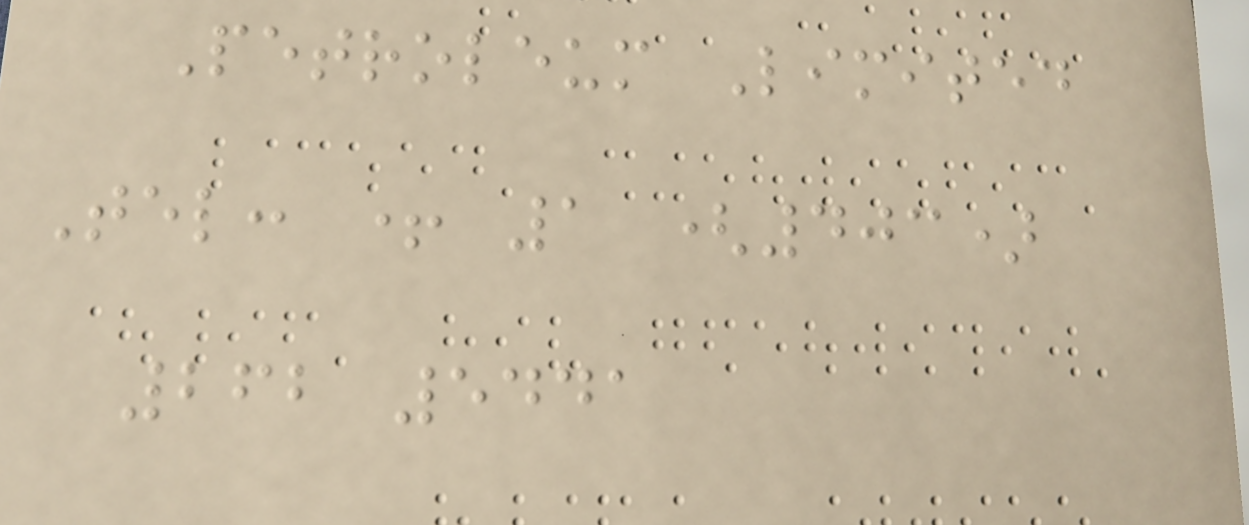Petroleum Limited
Tel: + 1 (403)
262 5441
